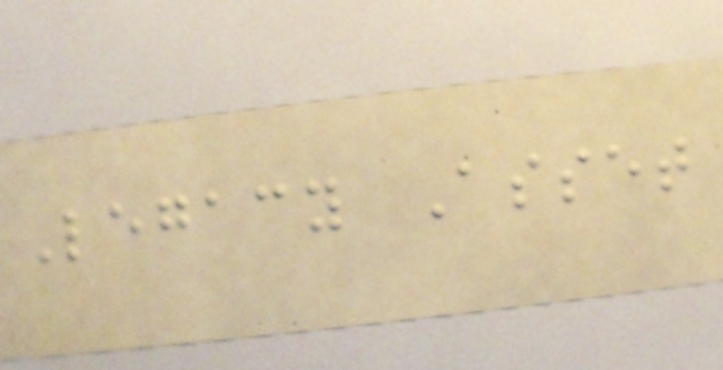Legacy Asset
